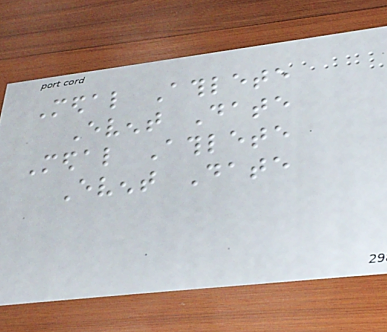Medal Athlete
Event Date
Medal Athlete
Event Date
